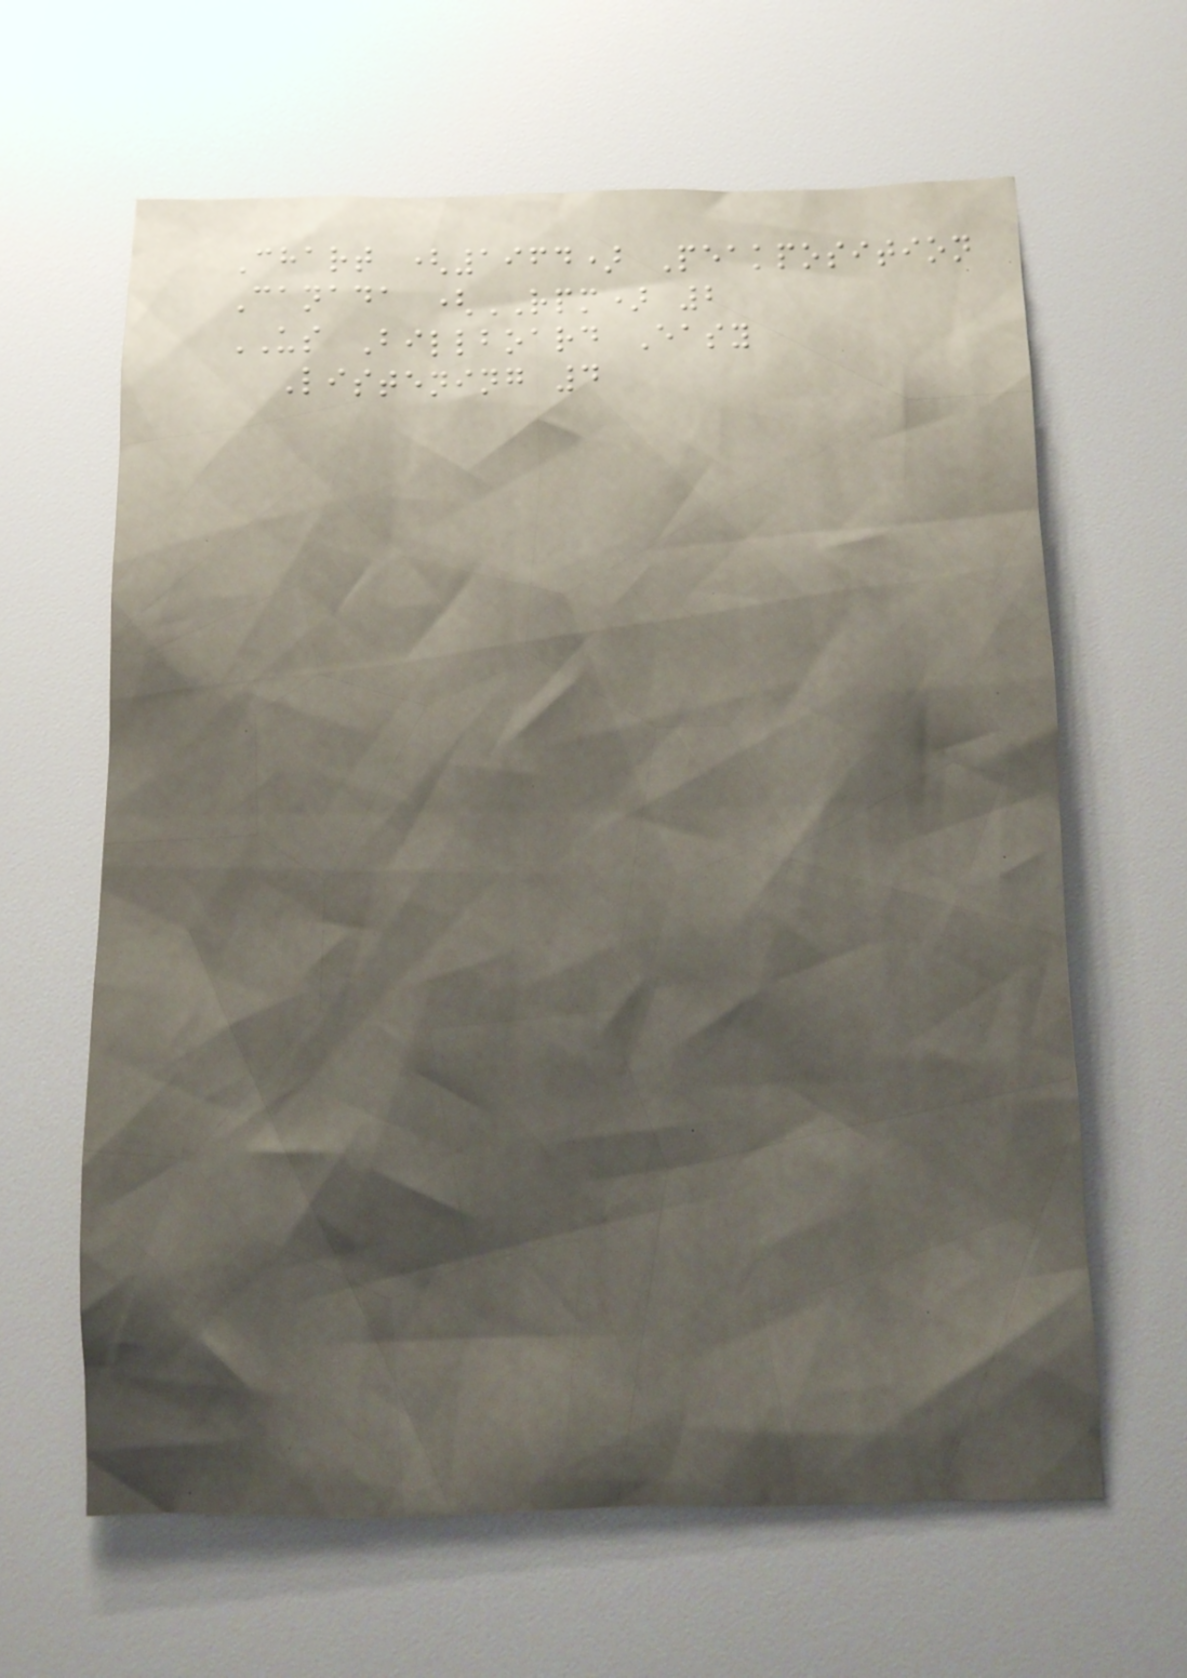Chart (1964) Peakposition
Canada (RPM) 2
US Billboard Easy
Listening 4
